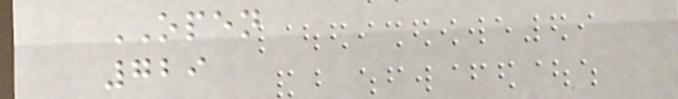OPEN
729
